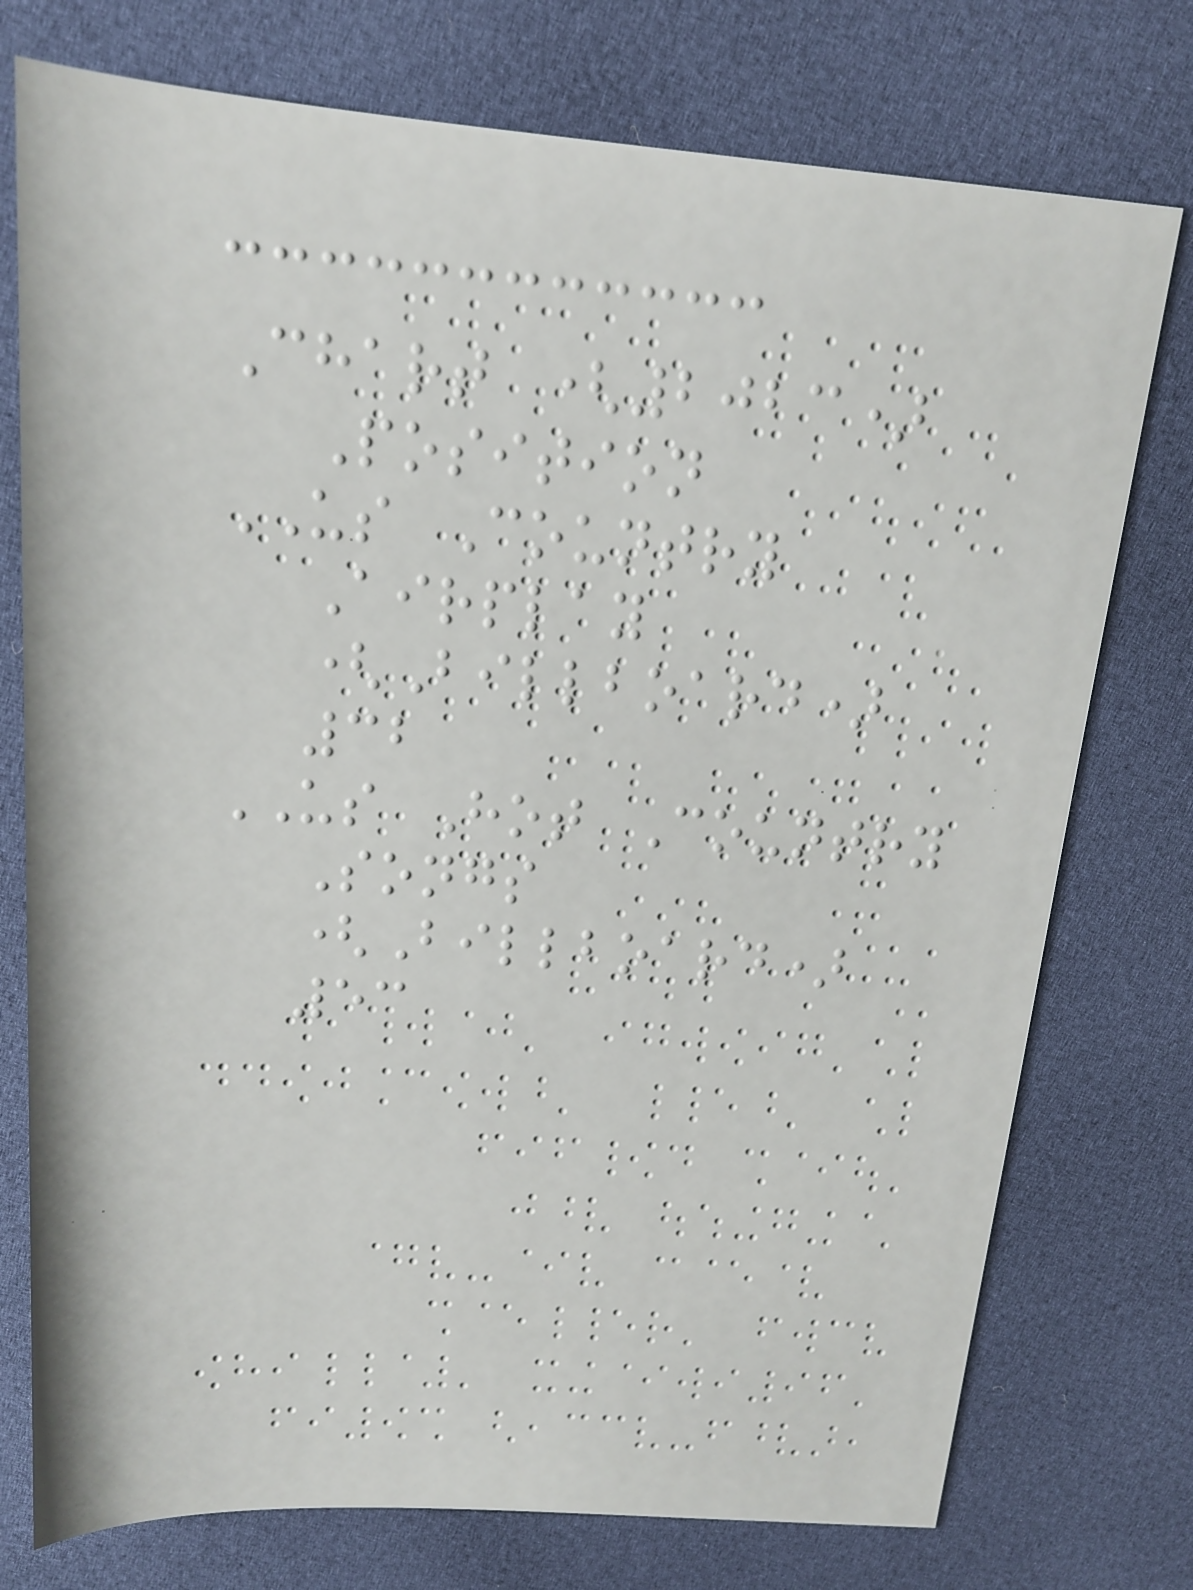Chart (2023)
Position
US Country
Airplay
(Billboard)
32
US Hot Country
Songs
(Billboard)
53
